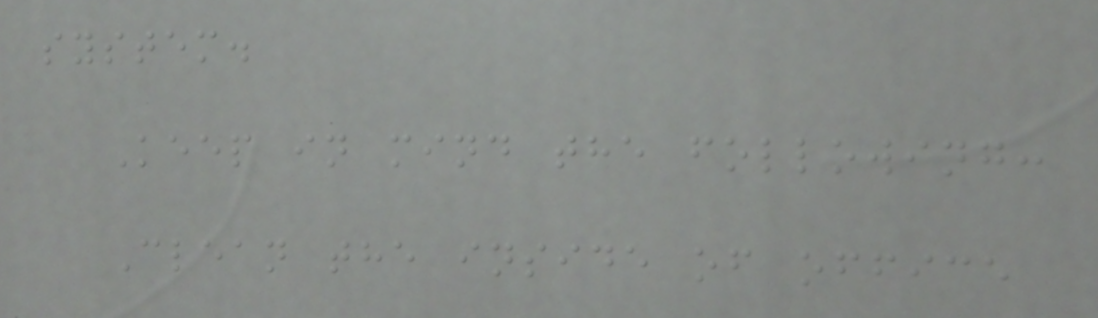system.
Keep in mind the following:
Clean the inside of office
